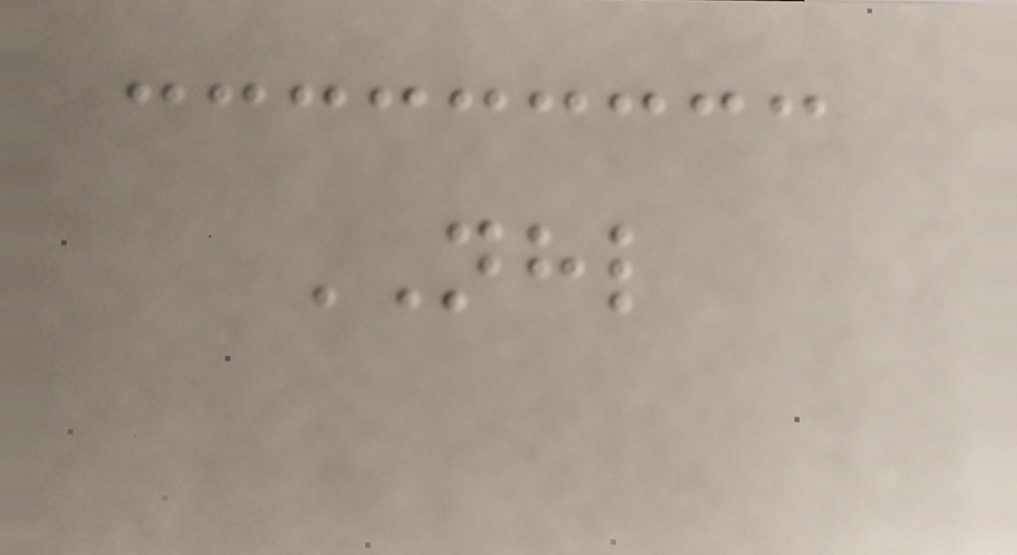NHL
